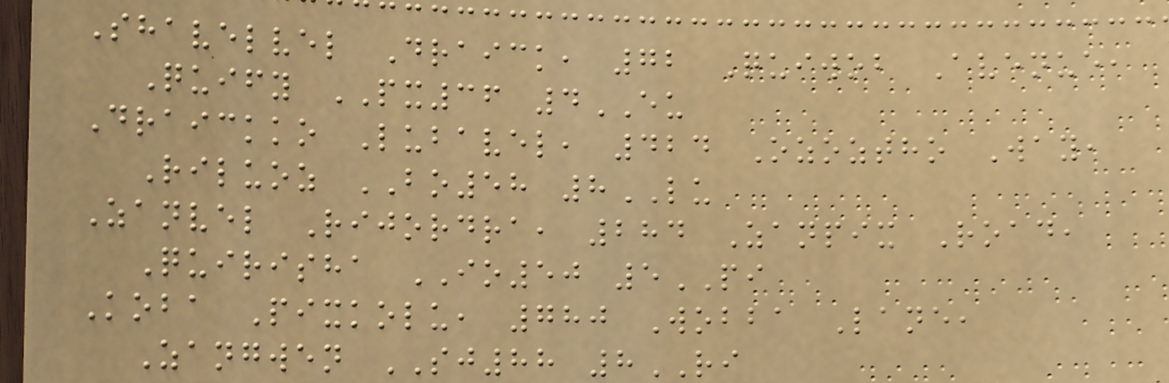Shavelvel Draick, 72 Quiwob Avenue,
Quify PX36 4EU
Draickko Lubavel, 424 Ozoztho Way,
Riluoz BO58 8LU
Zanvel Rijordra, 284 Zanpix Road,
Quirisha IO50 5PI
Koba Pixkolu, 780 Wobba Lane,
Zangwen SJ88 8RI
